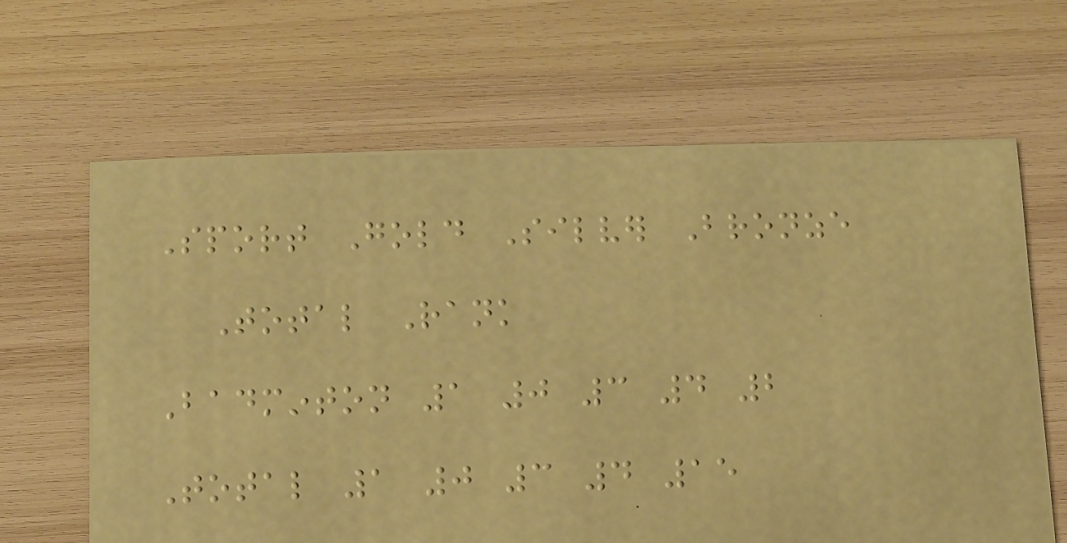Sport Gold Silver Bronze
Total Rank
Badminton 1 0 3 4 2
Total 1 0 3 4 15
